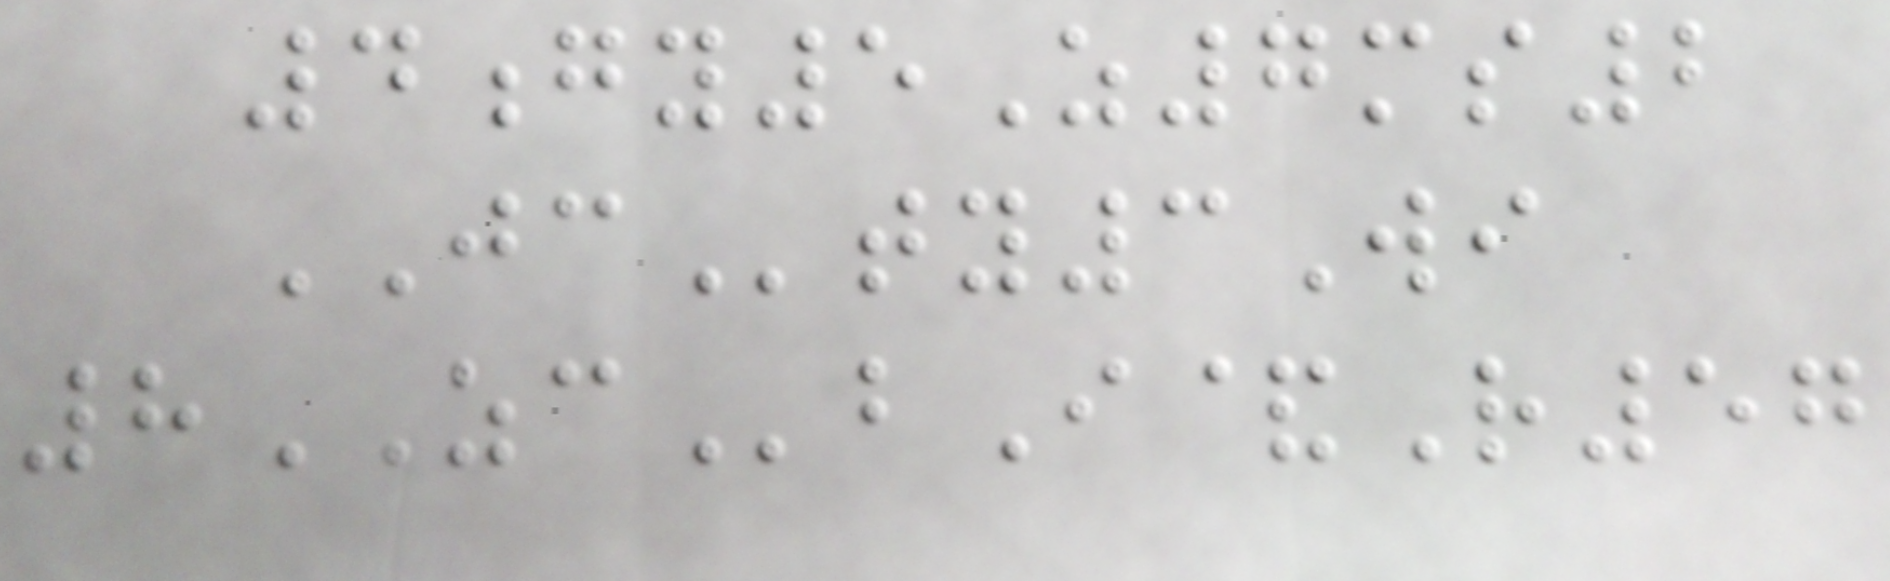4gy5Z7ms2
JCty3Wi
8ZCbI&R57
